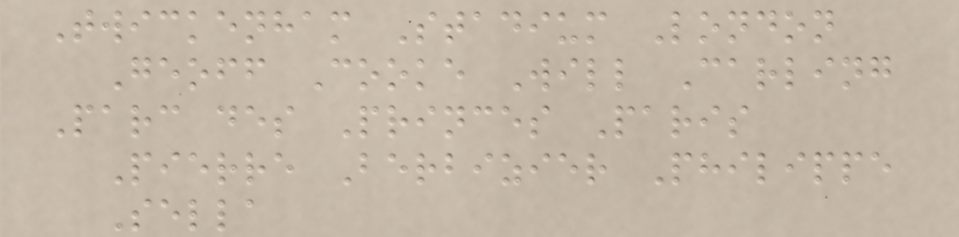Twickenham Stadium London
Geoff Cooke Will Carling
Parc des Princes Paris
Pierre Berbizier Philippe
Sella
